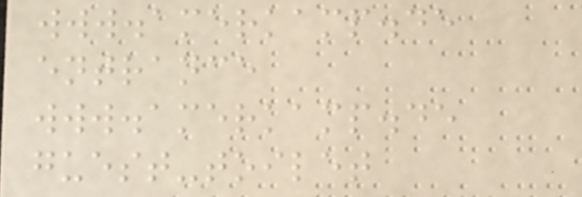www.amerkamp.de
entrance
www.amerkamp.de
guest-toilet
